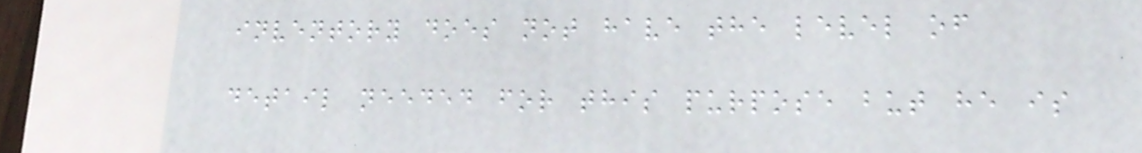inventory does not have the level of
detail needed for this purpose but he is
